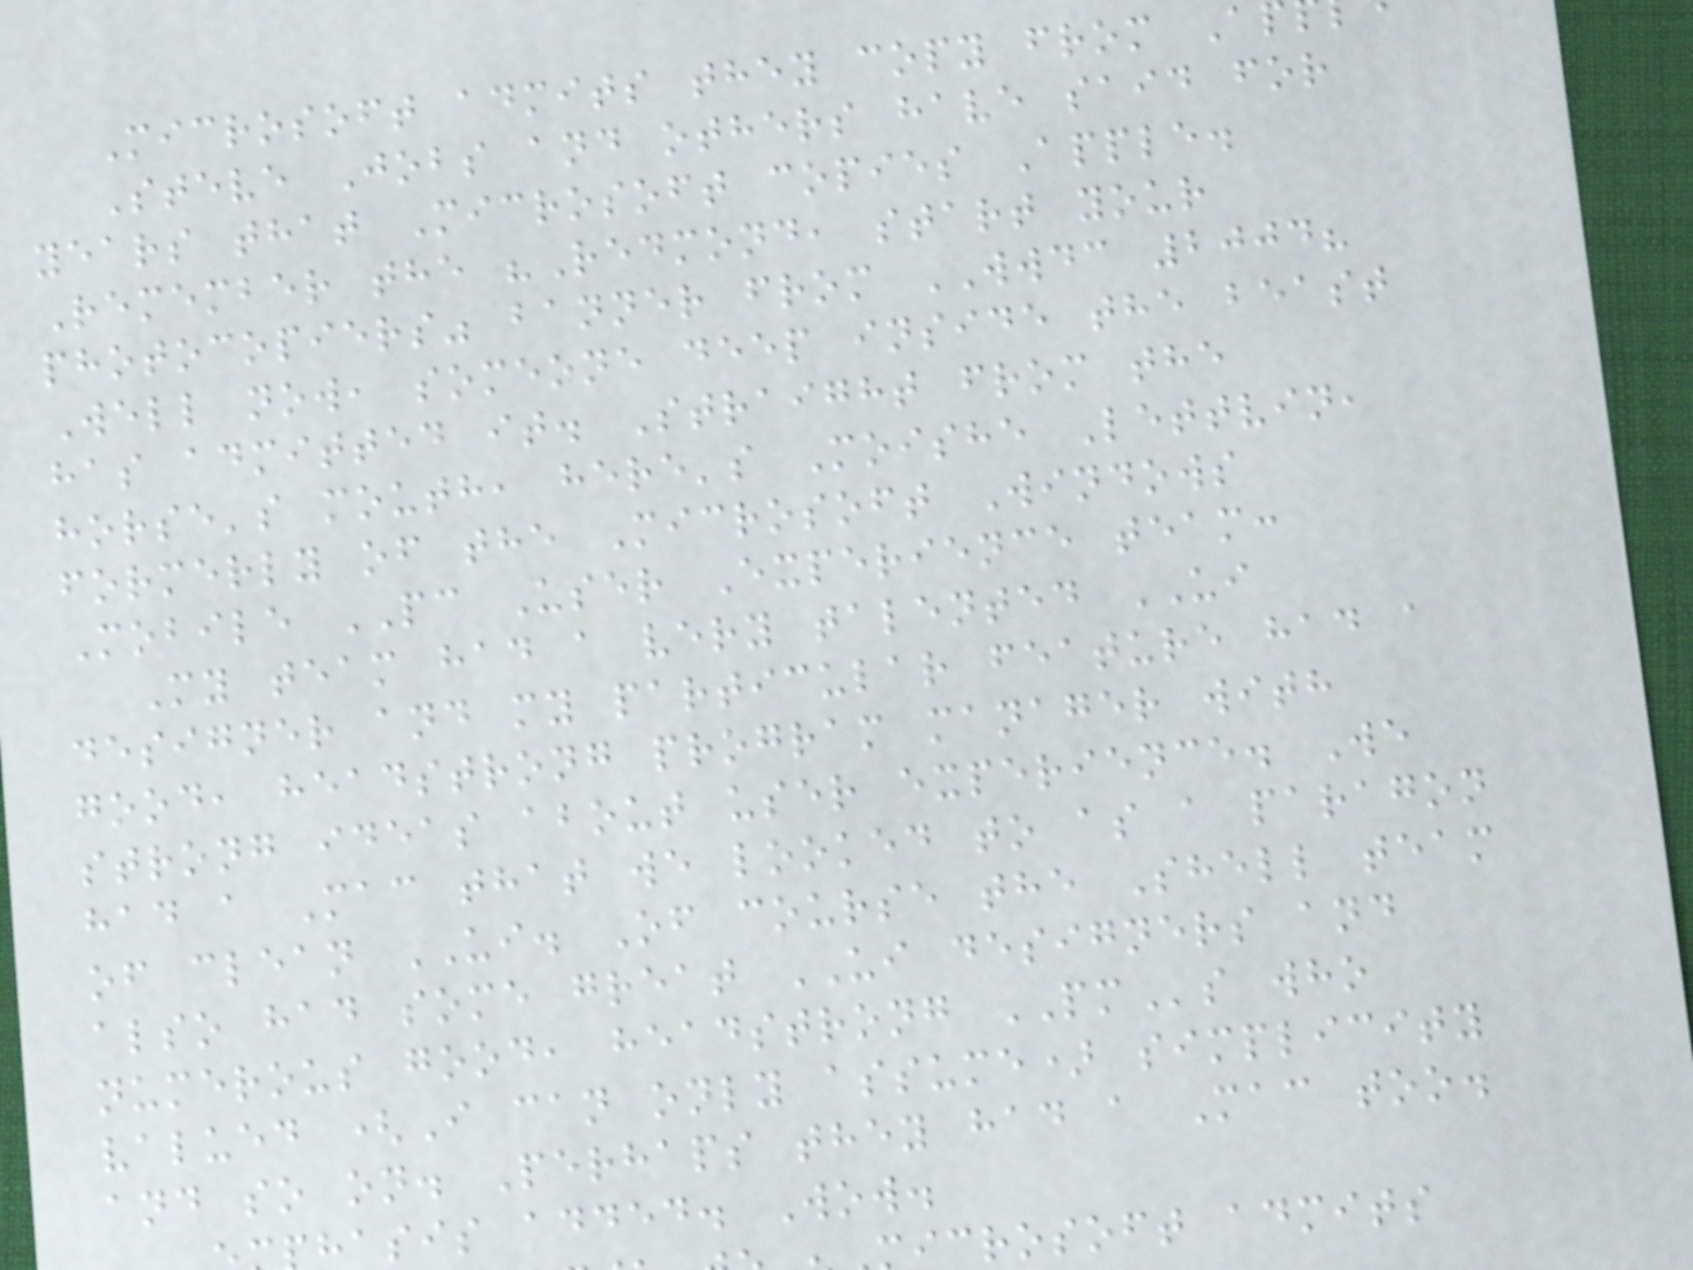Microsoft admits they copy from A
Steve Jobs and others have said for
years that Microsoft copies Apple.
Remember the "Redmond, start your
photocopiers" banner from WWDC 2004?
Well now, someone deep inside the beast
has admitted it. Straight from the
horse's mouth, here's Moishe Lettvin,
formerly of the Microsoft Windows
Mobile PC User Experience team:
My team had a very talented UI
designer and my particular feature had a
good, headstrong program manager with
strong ideas about user experience. We
had a Mac that we looked to as a paragon
of clean UI. Of course the Shell team
also had some great UI designers and
numerous good, headstrong PMs who
valued (I can only assume) simplicity
and so on. Perhaps they had a Mac too.
hasis added. Wow.
icrosoft admits
